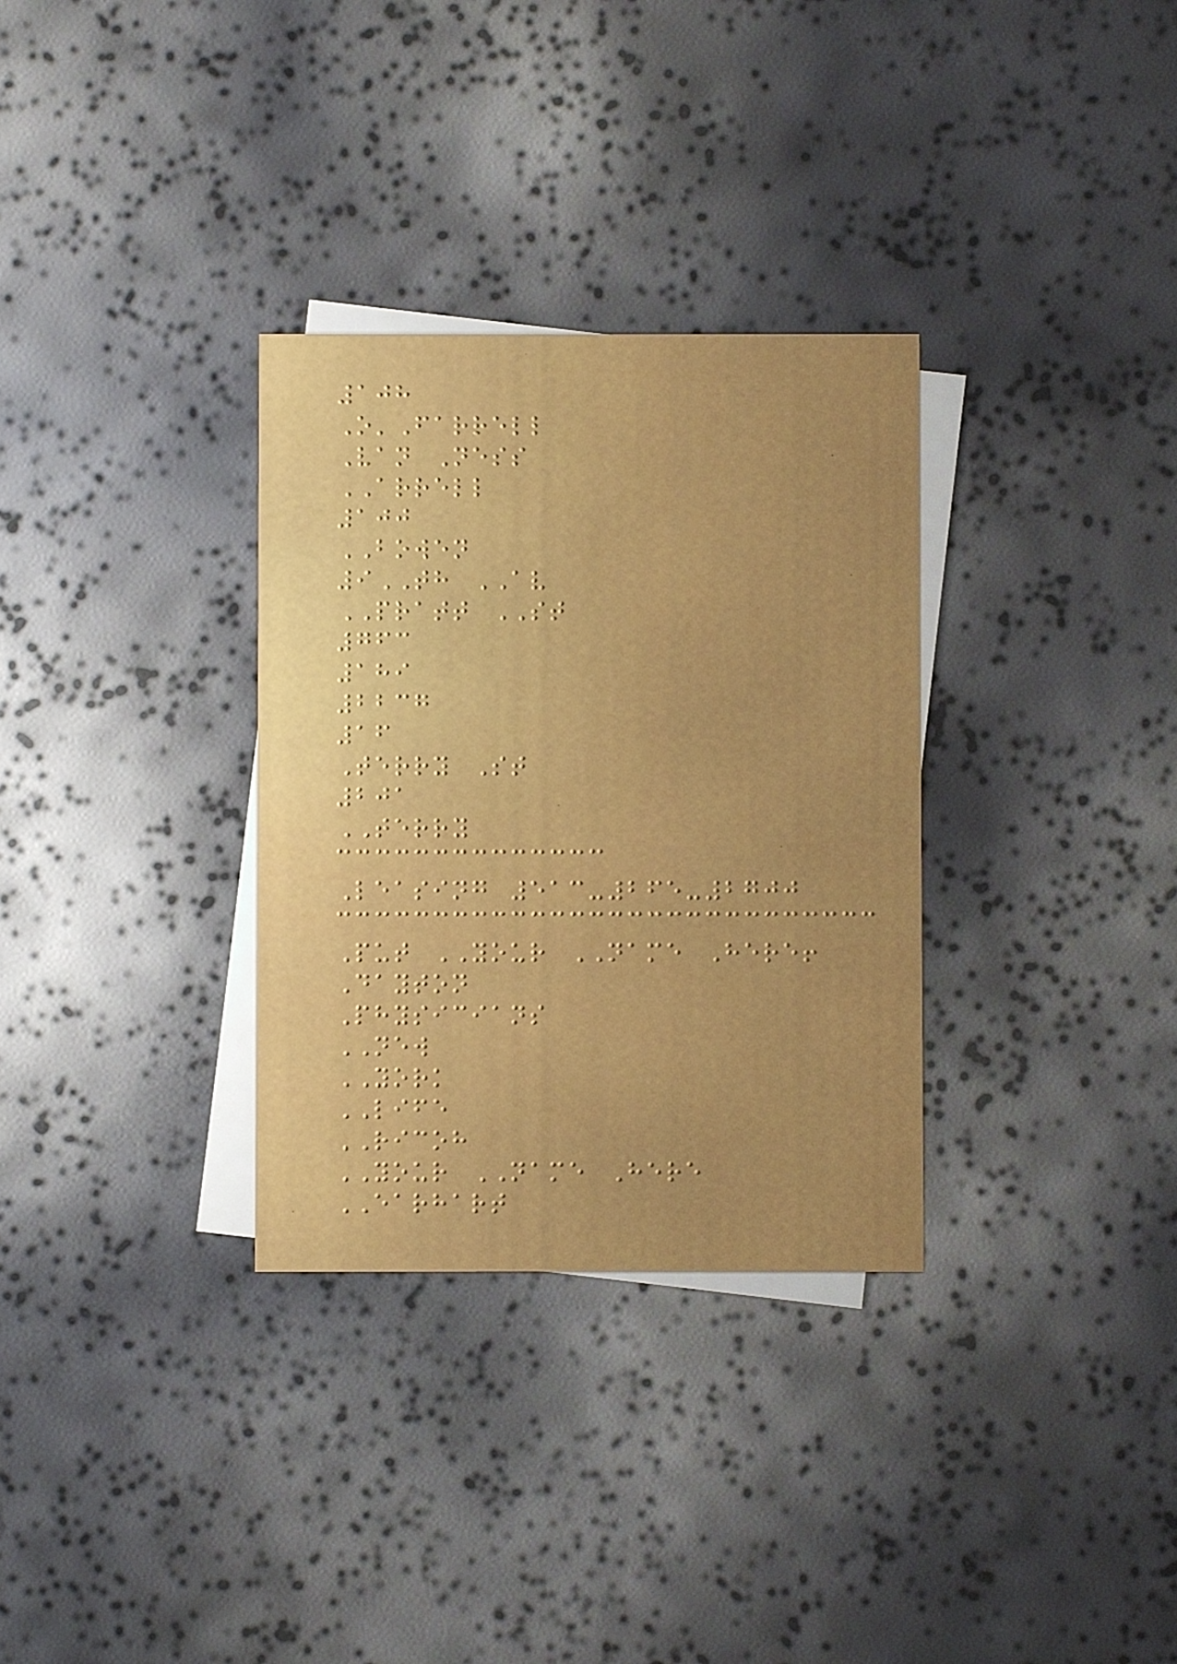108
O'Farrell
Van Ness
ARRELL
100
BOWEN
9TH AV
PRATT ST
763
189
2237
16
Terry St
201
TERRY
Leasing 513-265-2700
Put YOUR NAME Here!
Dayton
Physicians
NEW
YORK
LIFE
RICOH
YOUR NAME Here
EARHART
